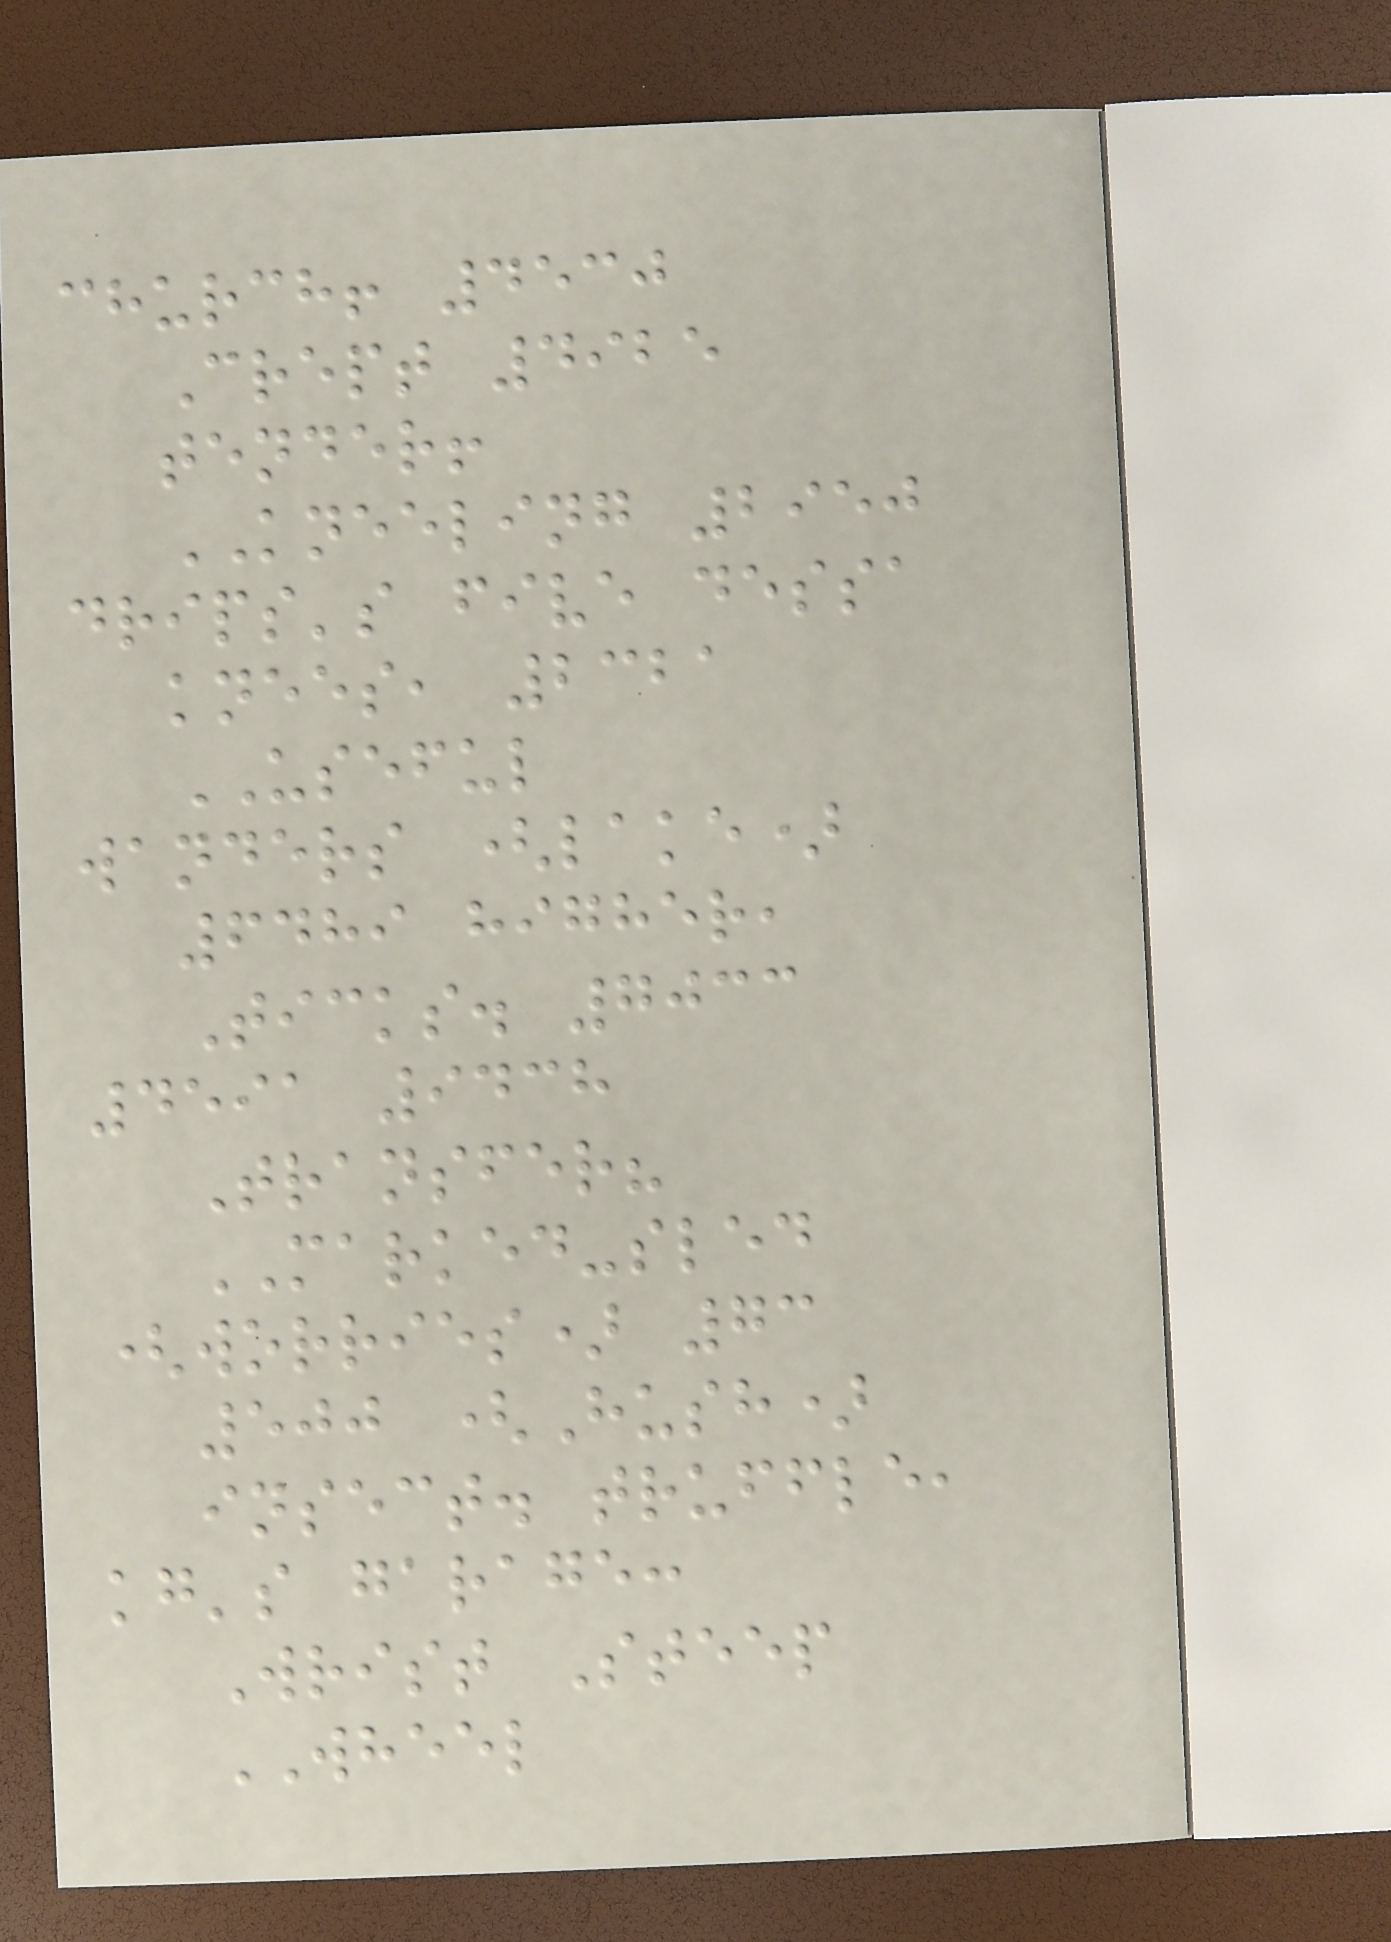church! 4530
Crept 4925
tender!
KNEELING 2950
drips's five dessa
knees, 2321
USEFUL
wanders (lake)
6489 higher,
Ticks. 7033
4591 9438
Transfer?
MARKED-sled
(worries) 73
500 (Hush)
insect. truffle,
kg's garage:
Wrist Steep
WHEEL
